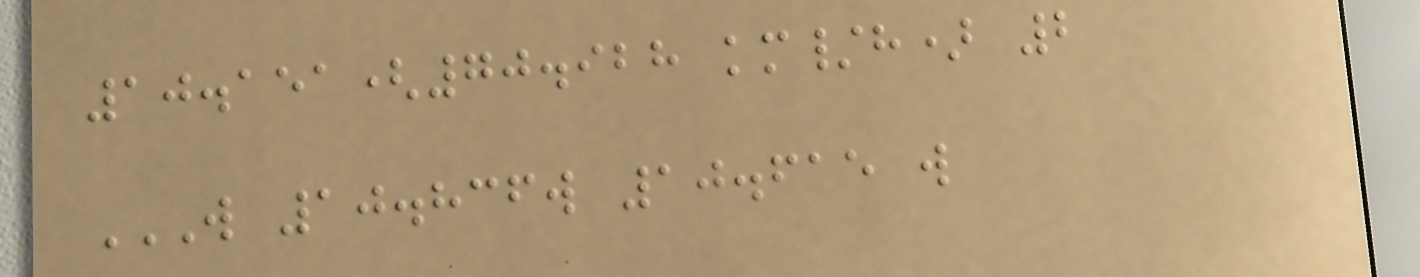10.151(70.928 km/h) 2
W 10.836W 10.615 W
